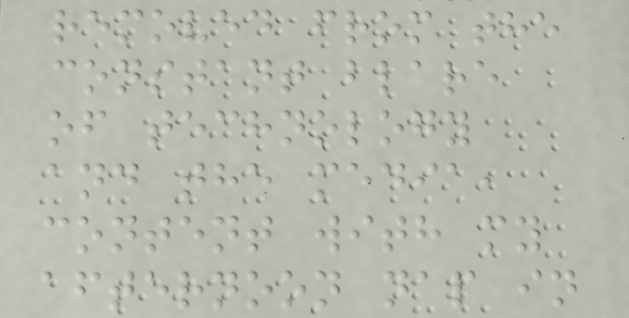removed from the
constant blare
of technology
and the media,
content with my
afternoon nap in
